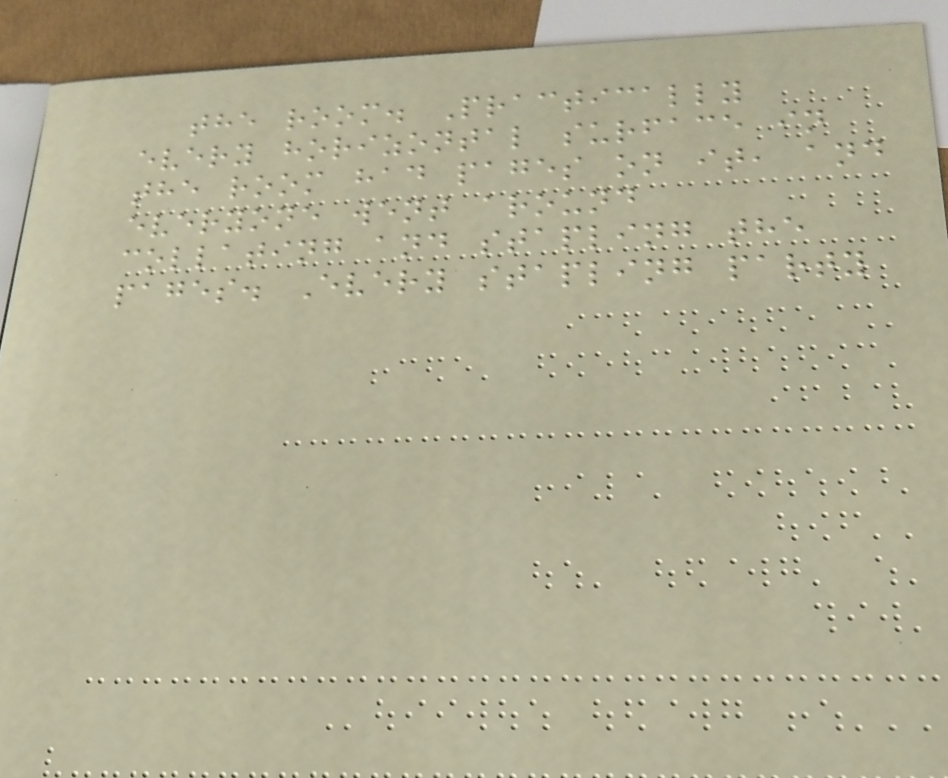the room. Practically
every horizontal surface in
the room had pages on it, and
everyone went around
collating and stapling the
pages. Every stapling party
